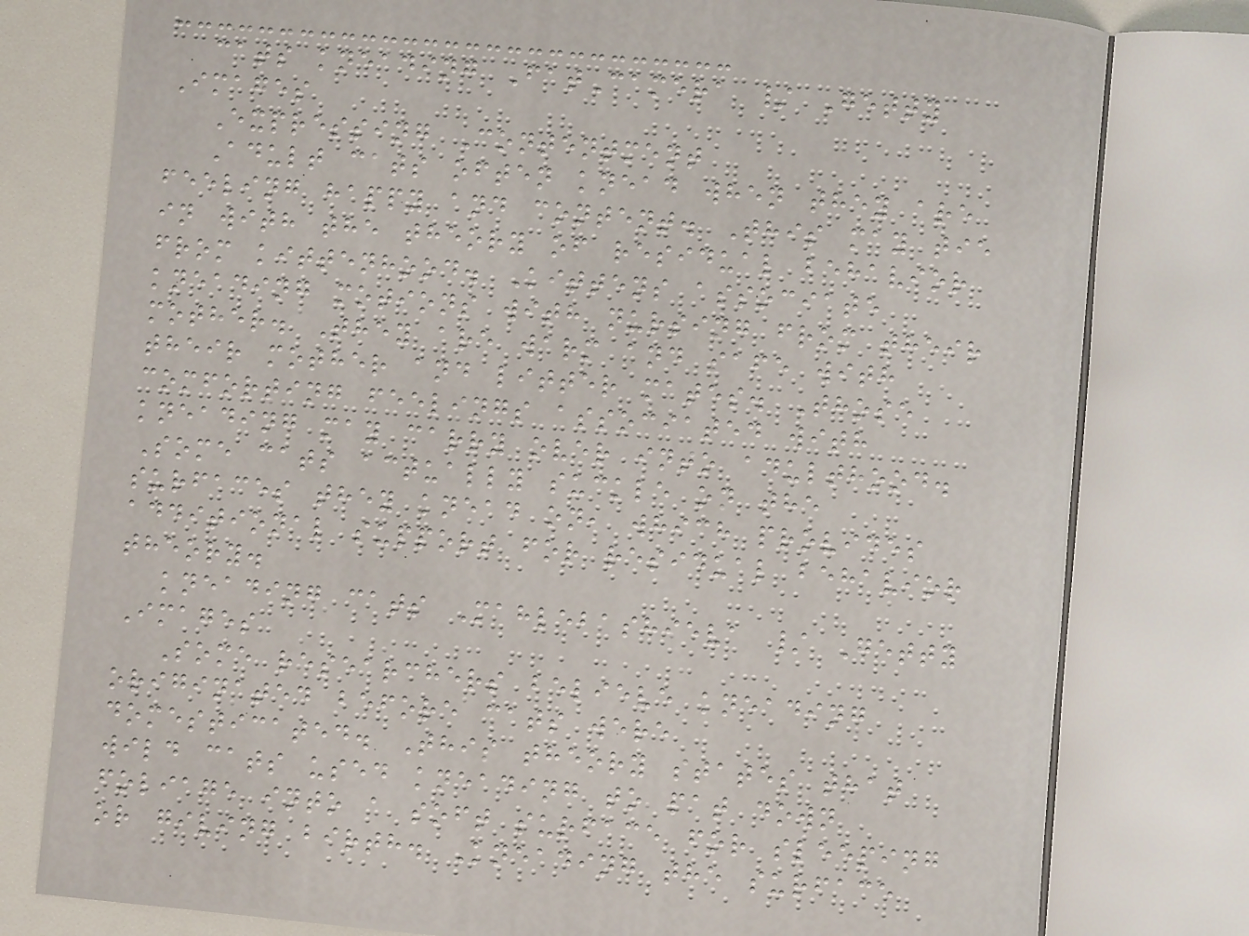cats kneading FatCamera / Getty
Images
Expressing Contentment
Adult cats often knead when they are
feeling happy and content. This may tie
in with the theory of residual behavior
from kittenhood. Kittens associate
kneading motions with nursing from their
mother. They are warm and safe with
their mother and litter mates. Those
comforting feelings associated with
kneading may carry over into adulthood.
Some cats actually suckle on the
surfaces they knead on, which provides
additional support for residual behavior
theory.
kneading cats Mahlebashieva / Getty
Images
Some researchers believe kneading
originated before cats were
domesticated. This theory states that
wild cats used kneading to pat down
foliage into a soft surface for sleeping
or giving birth. Kneading the surface
